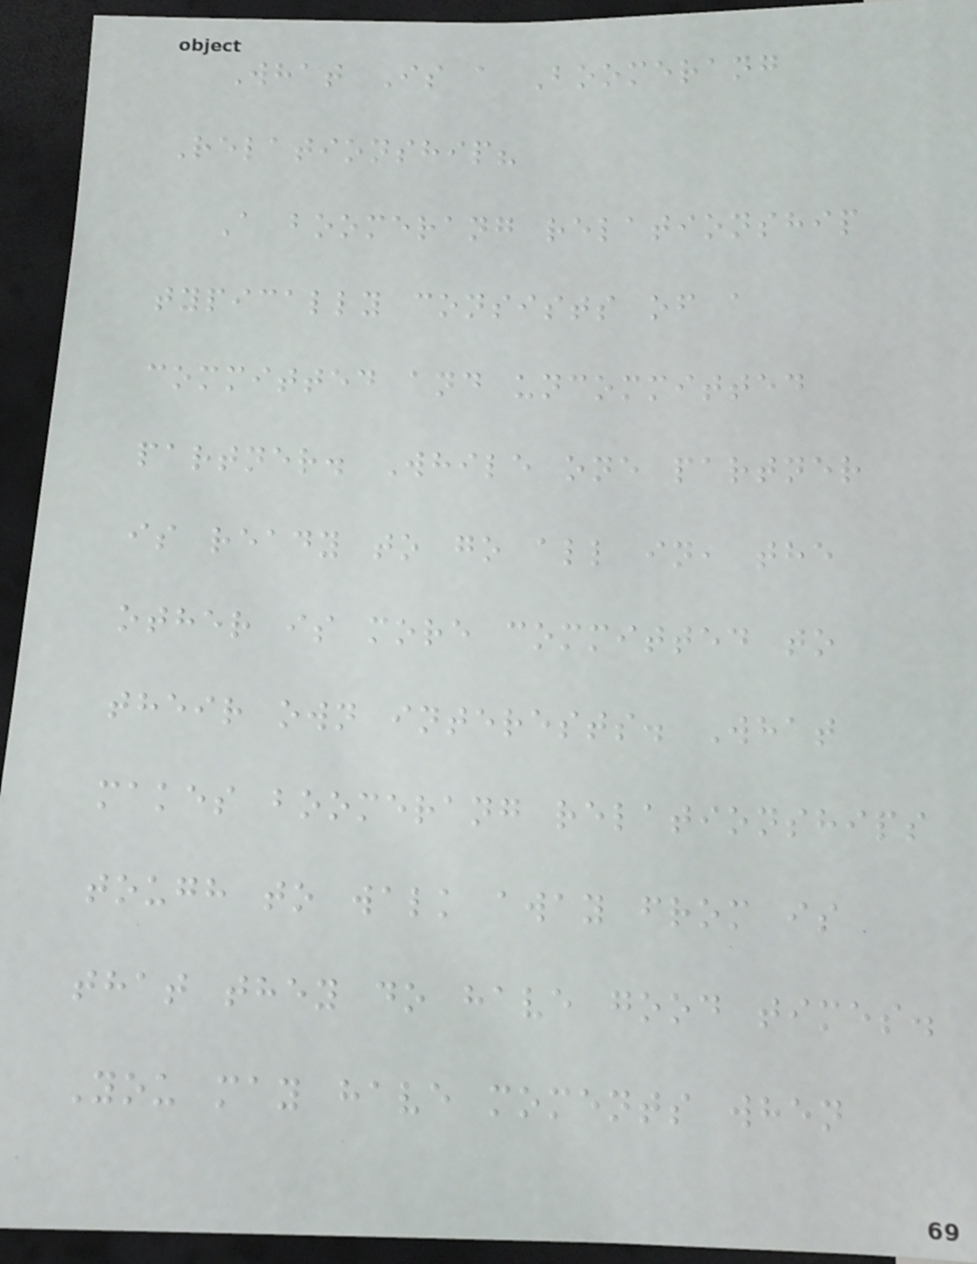What Is a Boomerang
Relationship?
A boomerang relationship
typically consists of a
committed and uncommitted
partner. While one partner
is ready to go all in, the
other is more committed to
their own interests. What
makes boomerang relationships
tough to walk away from is
that they do have good times.
You may have moments when
